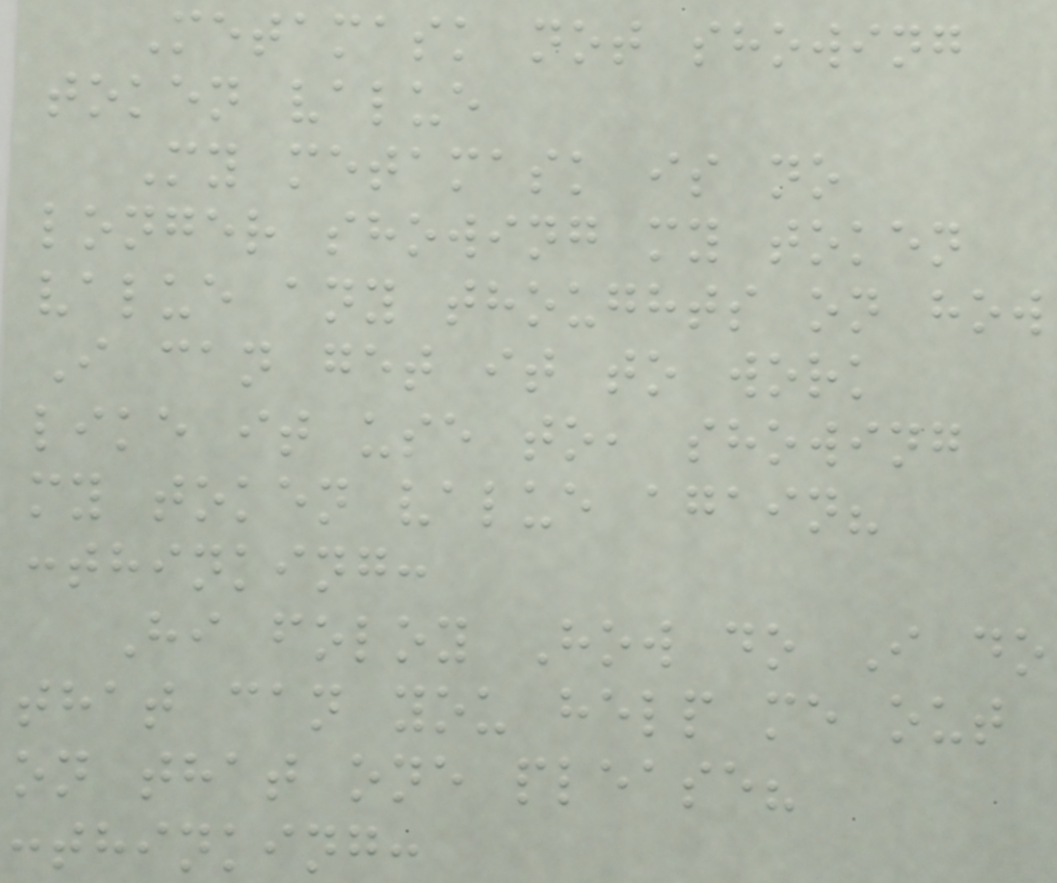Metamask not showing
token value
My metamask is no
longer showing my token
value any thoughts on how
I can get it to work
like it use to, showing
my token value again?
:thinking:
Hi foloy How do I do
that can you help me out
on that one please?
:thinking:
